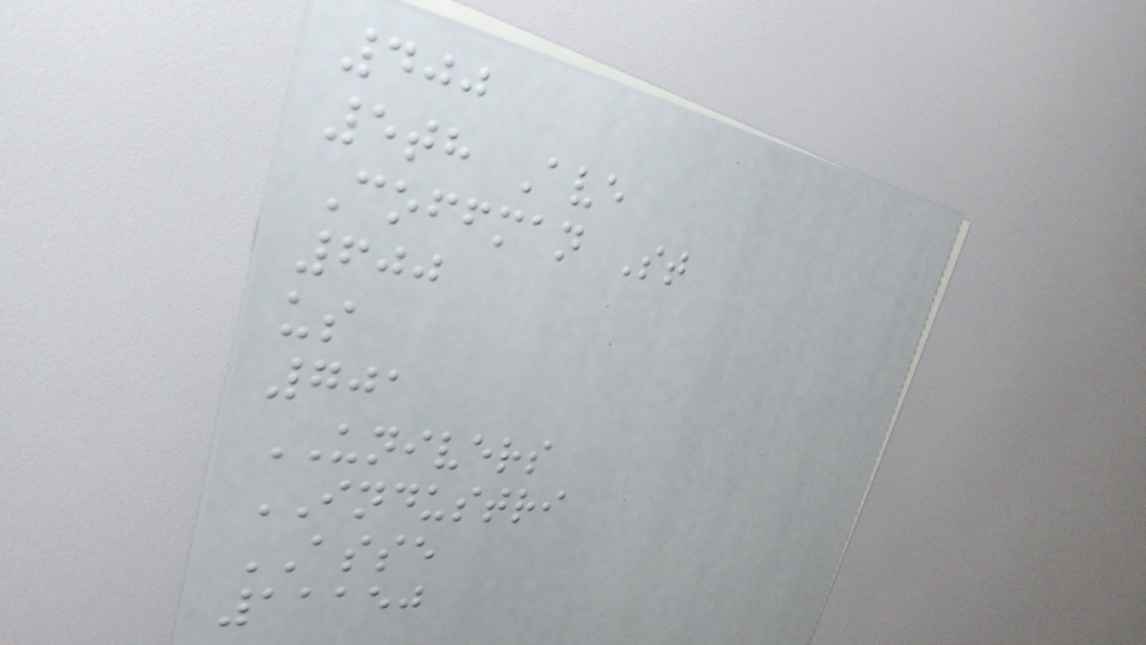400
5th Ave
Coffman St
600
us
701
UNIVERS
INDUSTRI
ASSE
11150
